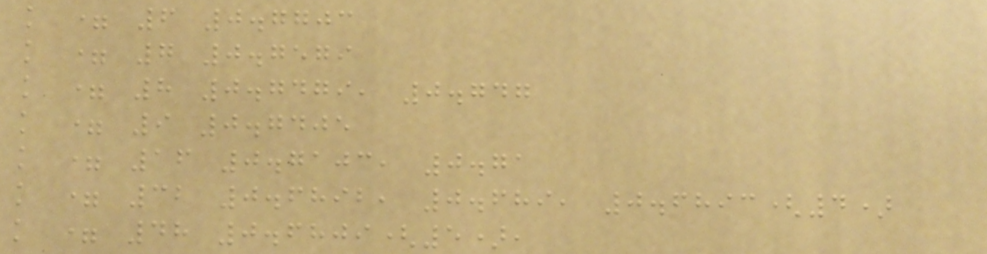k = 6 0.7703
k = 7 0.7579
k = 8 0.7479, 0.747
k = 9 0.7405
k = 16 0.7103, 0.71
k = 32 0.6892, 0.689, 0.6893(4)
k = 48 0.6809(5),
